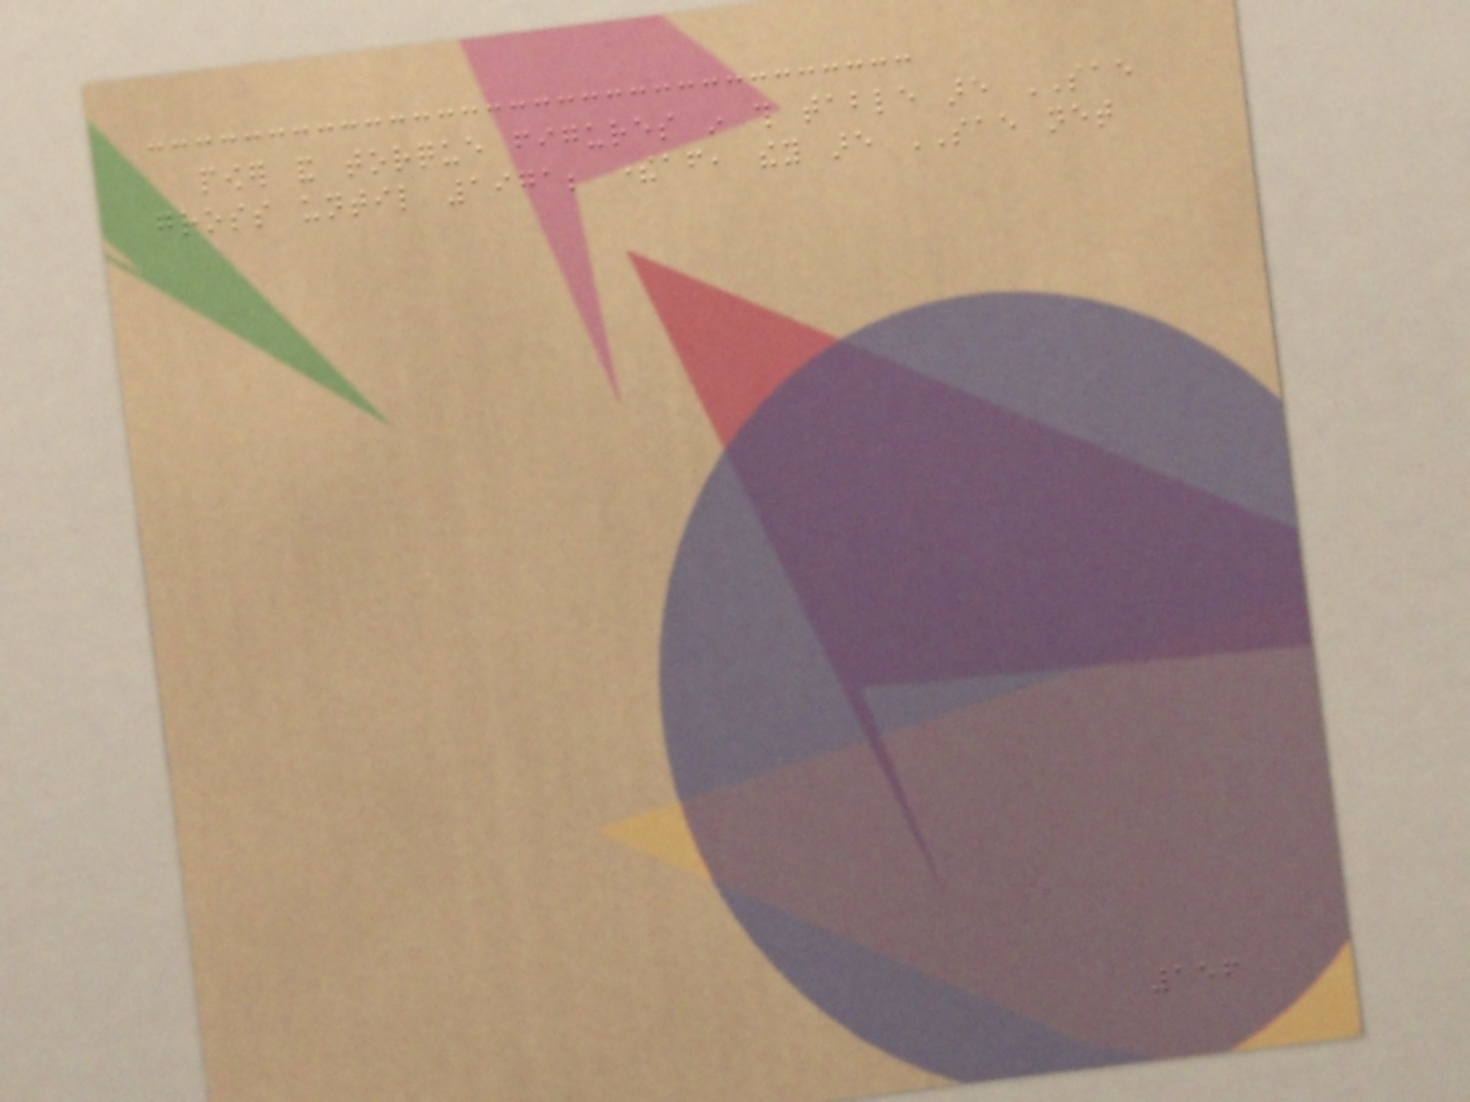power and torque figures in this table are SAE
gross until 1971; thereafter, they are SAE net
156
